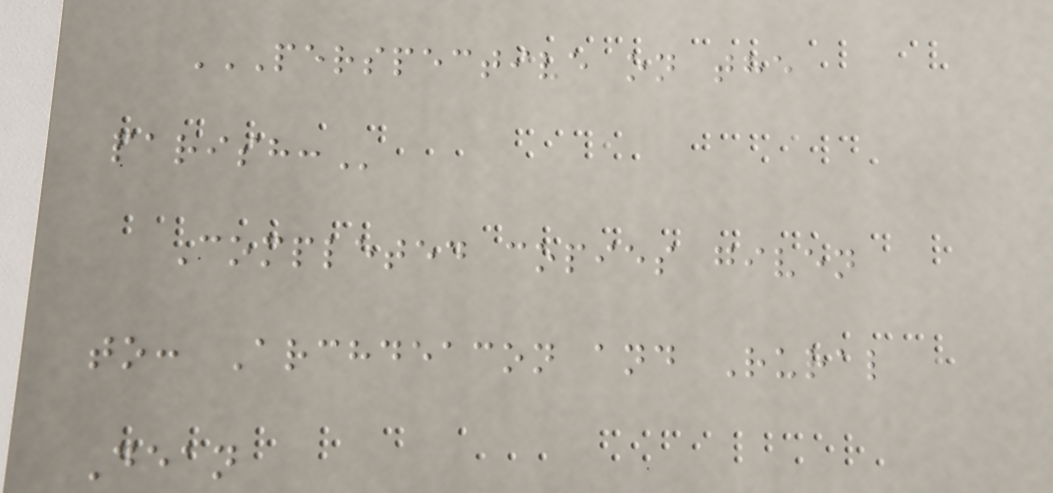PERSPECTIVE ON THE
PARISH:
Completed copies given
to: Archdeacon and Rural
Dean
